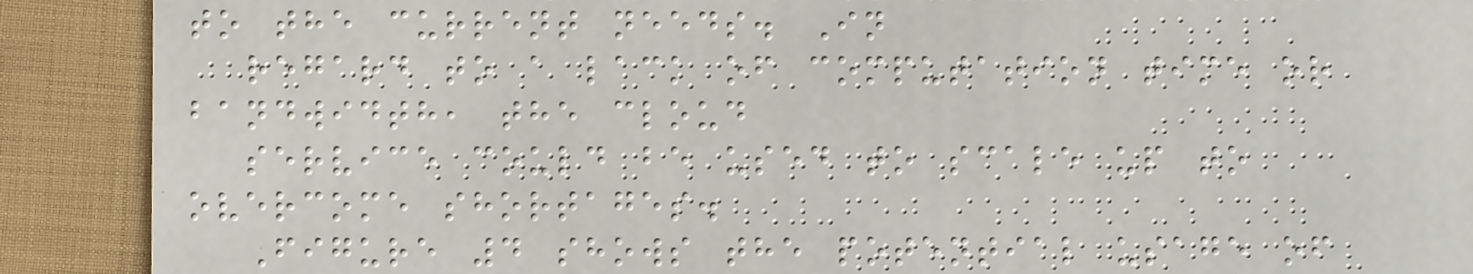to the current needs. In
regard to a lack of computation time or
bandwidth, the cloud
service could be used to scale up to
overcome shortages.
Figure 4 shows the potential usage of
